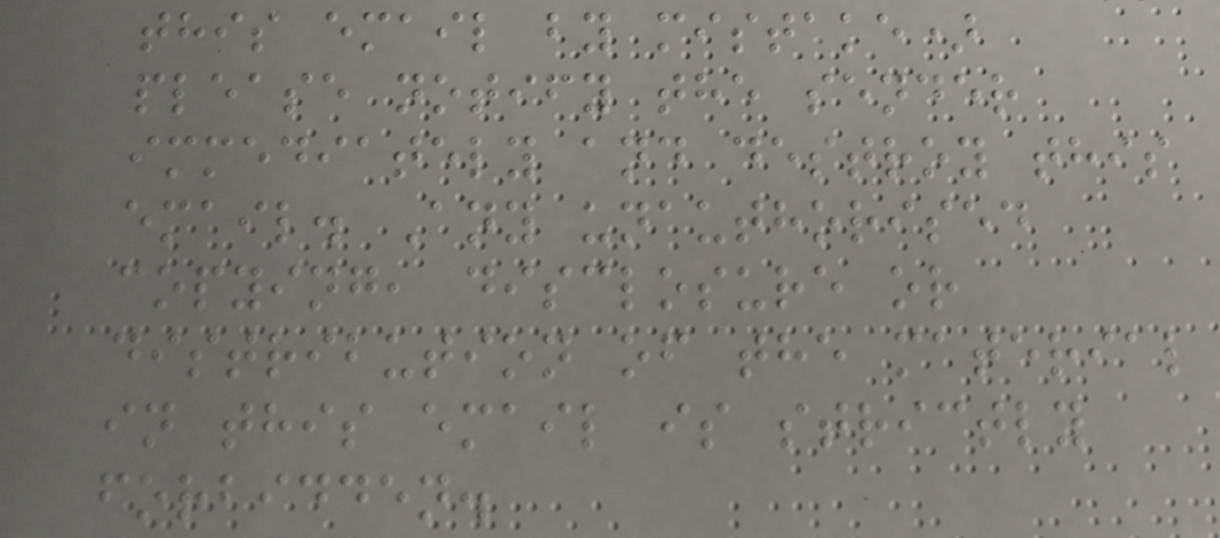this email by mistake)
please notify the sender
immediately and destroy this
email. Any unauthorised
copying, disclosure or
distribution of the material
in this email is strictly
forbidden.
